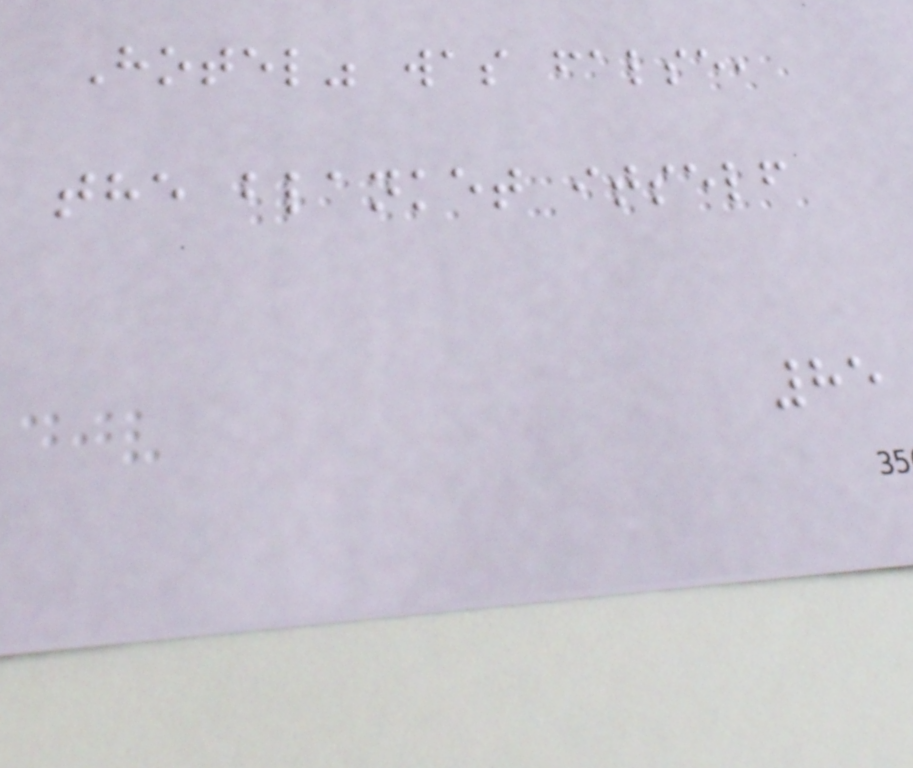Hotel" was false,
the blanket itself
85
